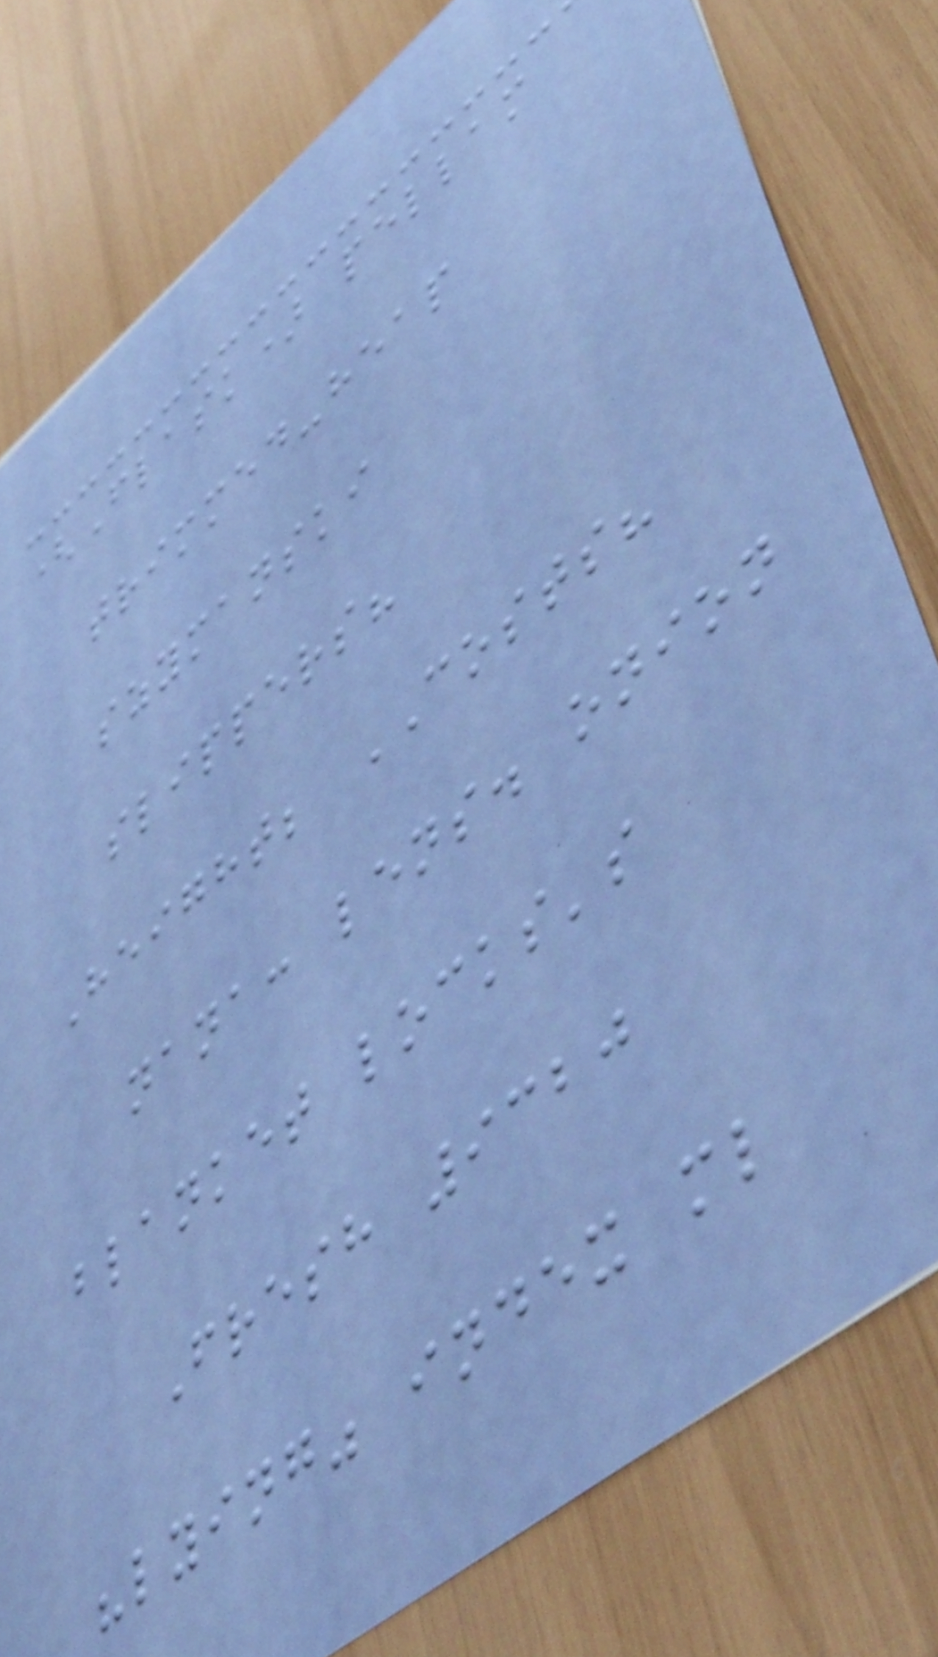(Flask) pellam
trimmed-heap
szymanski
slippers?
Height; COSTS?
nana: lens. onion
blanket locks's
Fresh 9320
"lying" index ml
